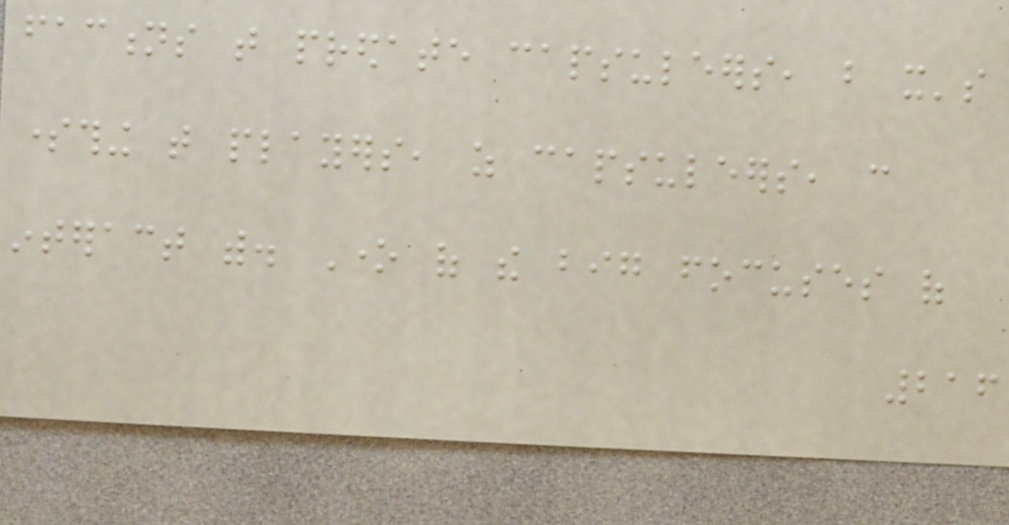factions that predate capsuleers, but it's
something that players, as capsuleers, can
interact with. One of the big focuses of
216
